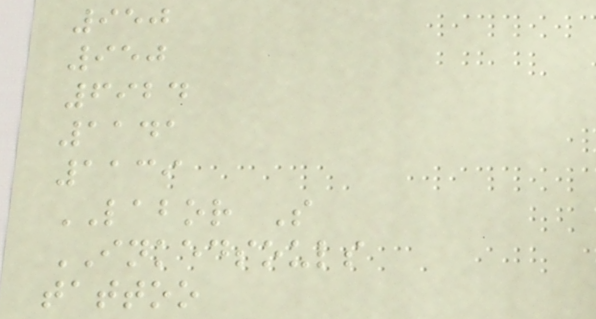950
950
6924
1141
1139
LABOR S
INKEDSOULS
tattoo
